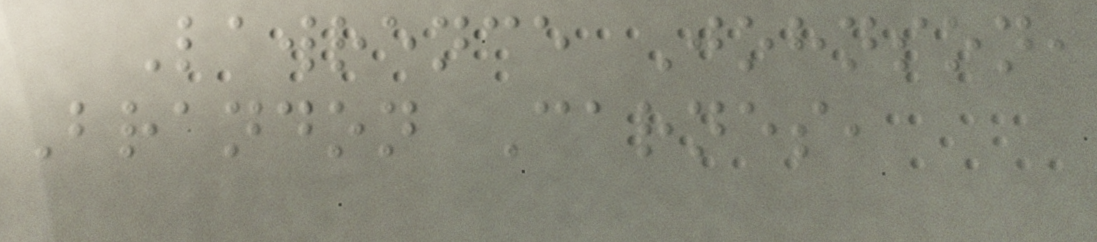Lawrence Johnson,
Brandon Carnes,
